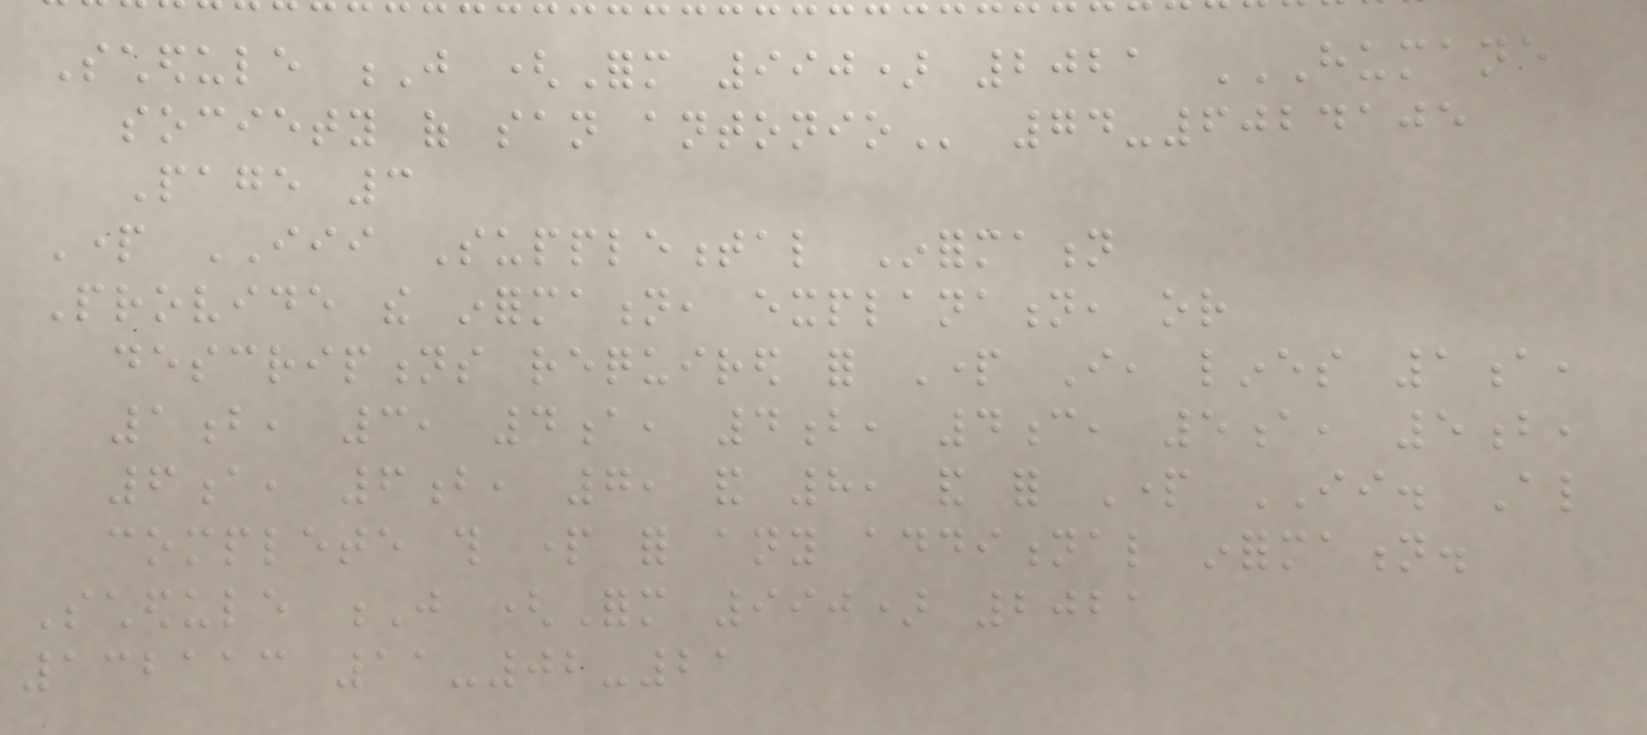Schedule J (Form 990) 2021 HUMANE
SOCIETY OF SAN ANTONIO 74-6024105
Page 3
Part III Supplemental Information
Provide the information, explanation, or
descriptions required for Part I, lines 1a,
1b, 3, 4a, 4b, 4c, 5a, 5b,
6a, 6b, 7, and 8, and for Part II. Also
complete this part for any additional information.
Schedule J (Form 990) 2021
132113 11-02-21
